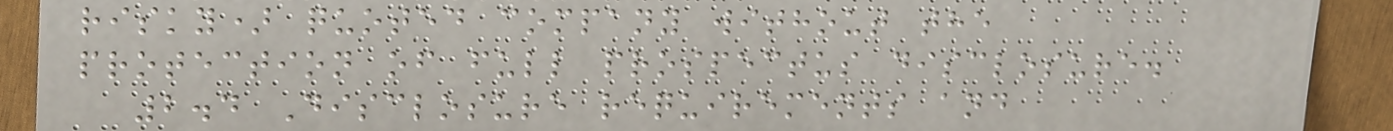risky) quoted company without the
protection of full prospectus disclosure.
2.4 Disclosure requirements and
